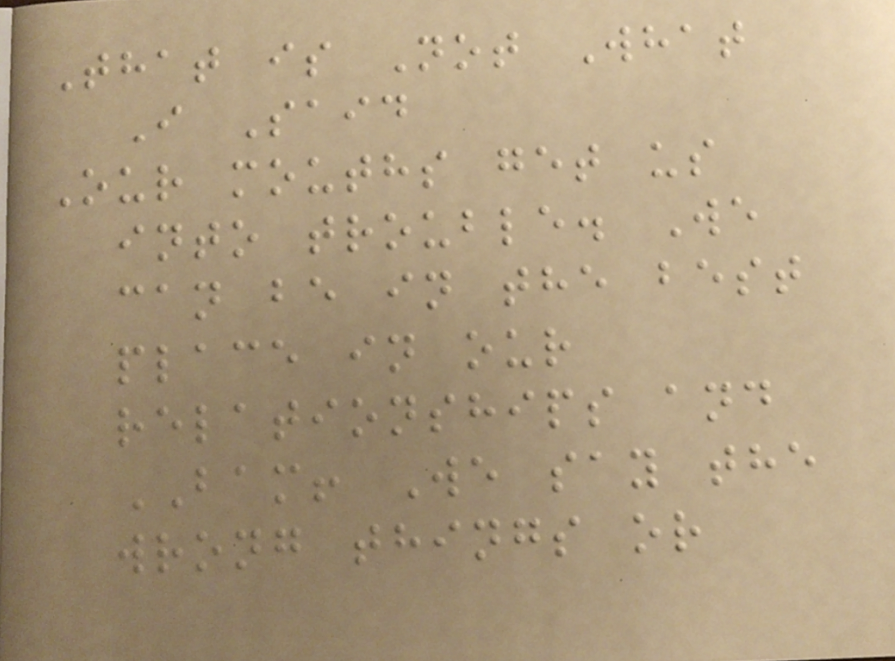That is Not What
I Said
Our mouths get us
into trouble. We
can be in the best
place in our
relationships and
BAM! We say the
wrong things or
